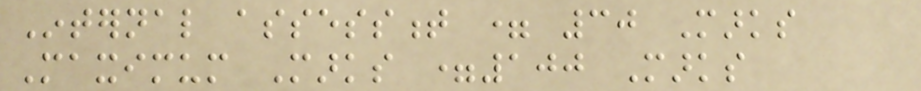Internal assessment = 30 Marks
Maximum Marks =100 Marks
